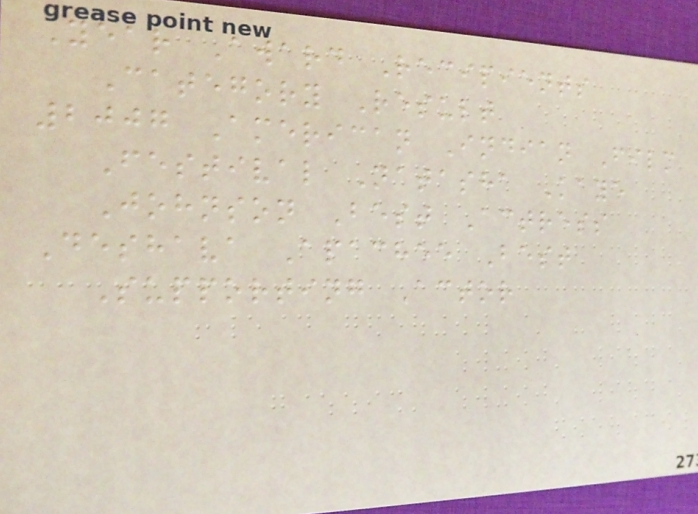Year Award Recipients
Category Result
2007 American Indian Film
Festival Natasha Kaye
Johnson Best Actress
Deshava Apachee Best
Supporting Actor
